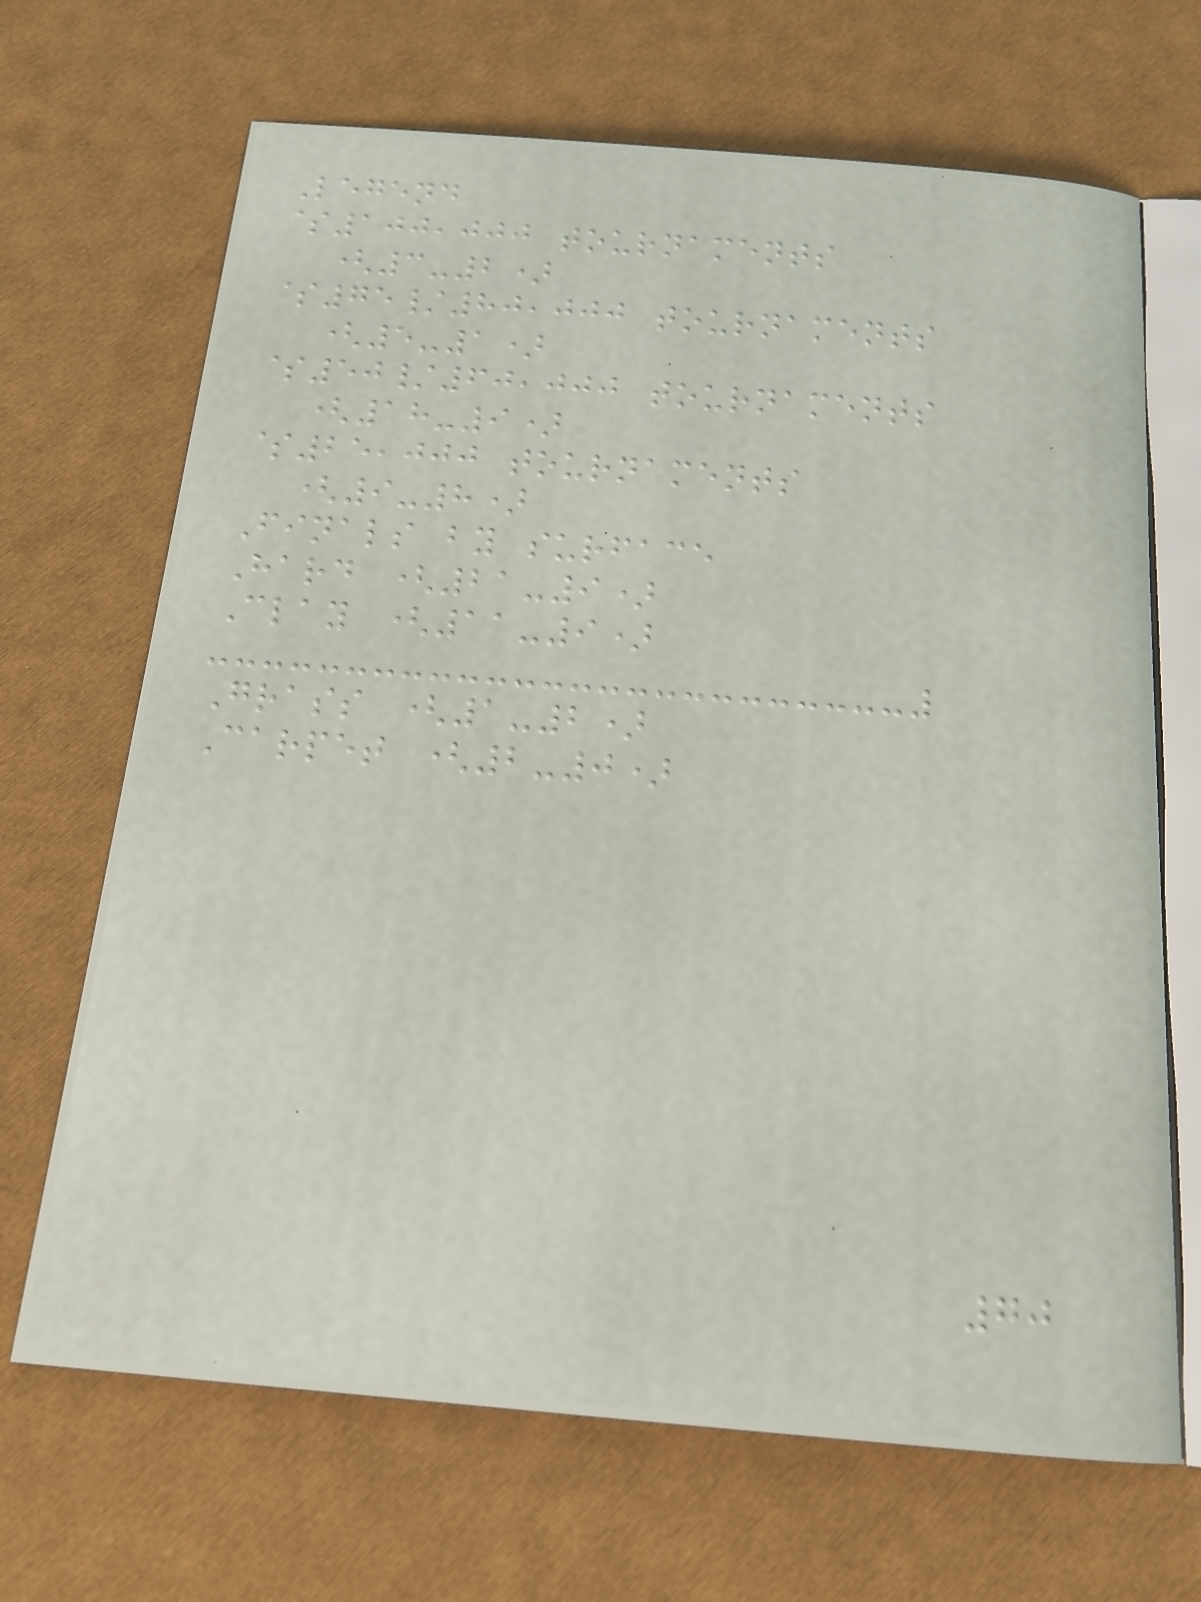Legend
$100,000 tournaments
(3-2)
$75/80,000 tournaments
(5-1)
$50/60,000 tournaments
(18-9)
$25,000 tournaments
(9-8)
Finals by surface
Hard (21-9)
Clay (11-9)
Grass (1-2)
Carpet (2-0)
70
